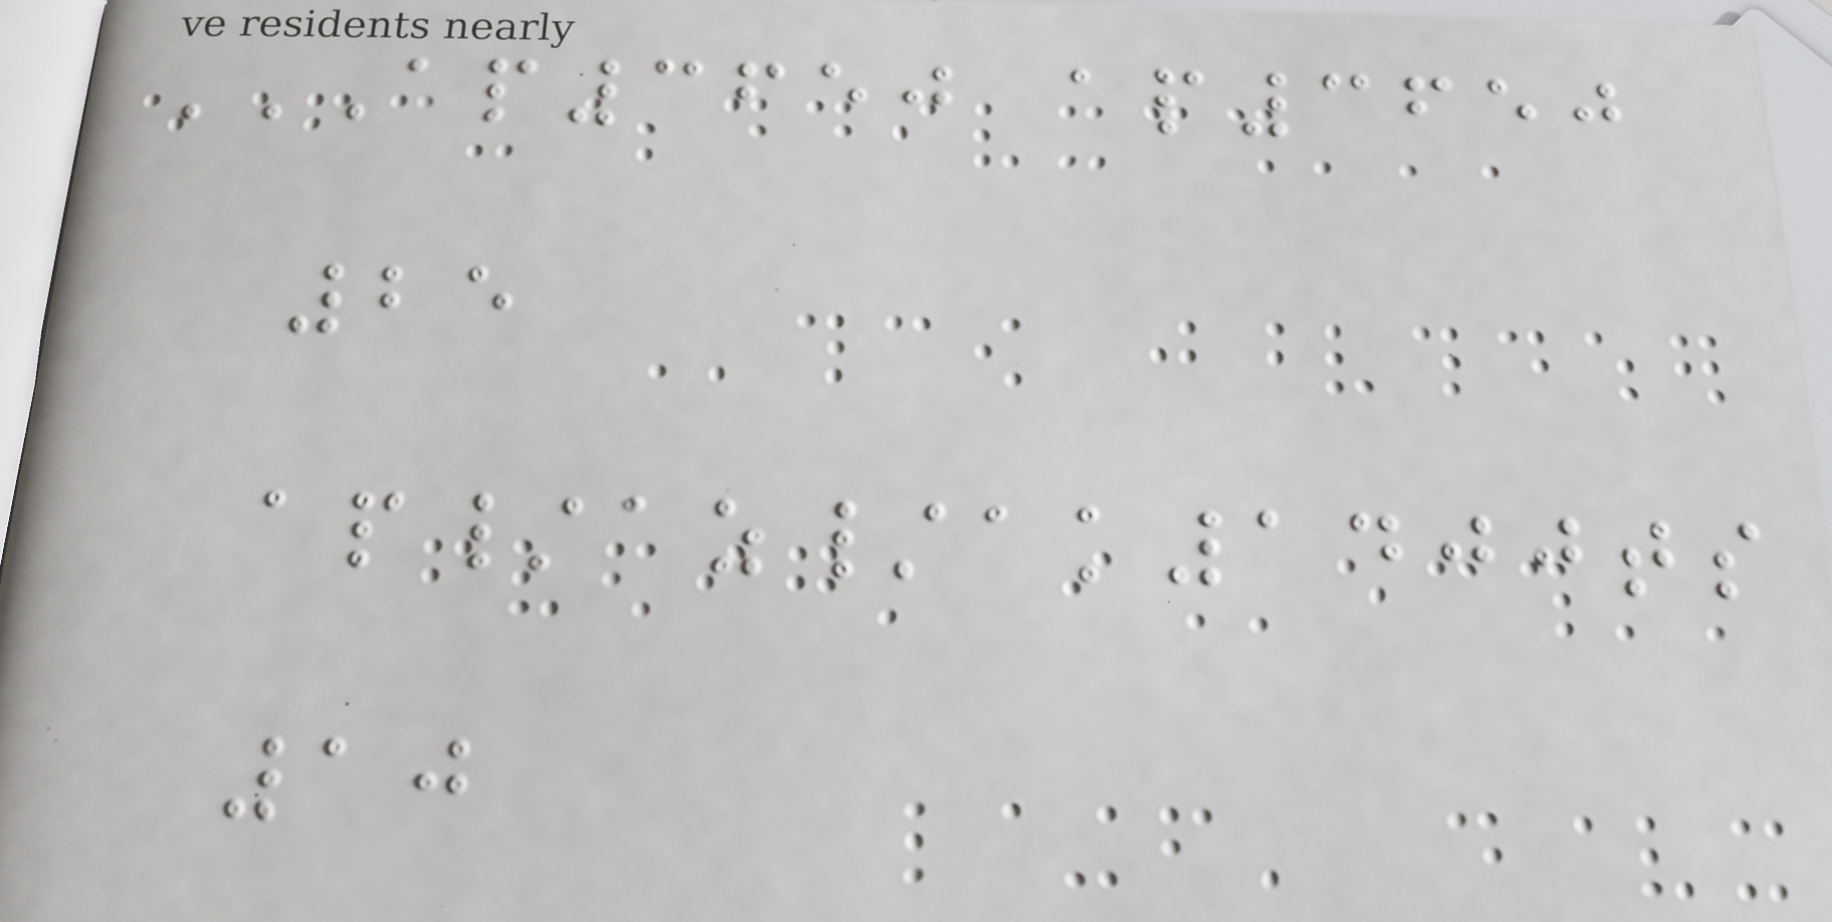AP3650 AP3650
25
AP/AZ/AK1400TS
10
